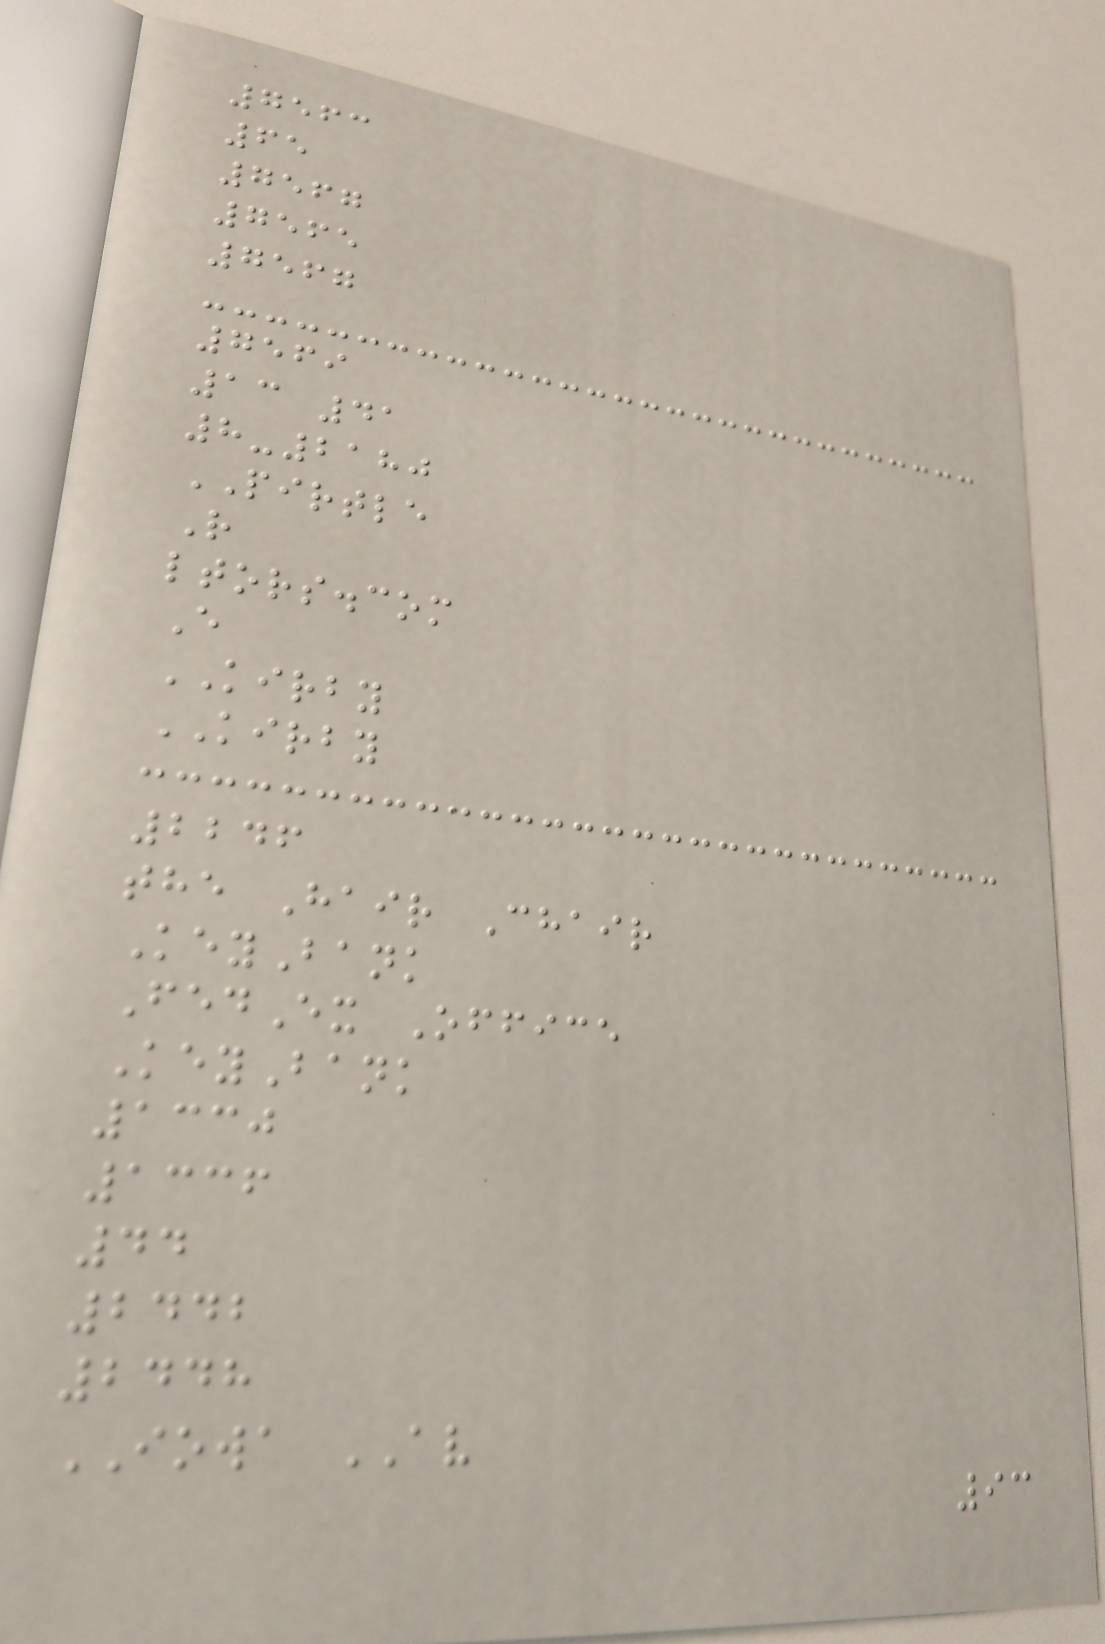7563
65
7567
7565
7567
7569
13 41
8-2180
PIRTLE
R
ltors.com
E
KIRBY
KIRBY
2246
the Hair Chair
KeyBank
FedEx Office
KeyBank
1330
1336
44
2442
2448
IOWA AV
93
